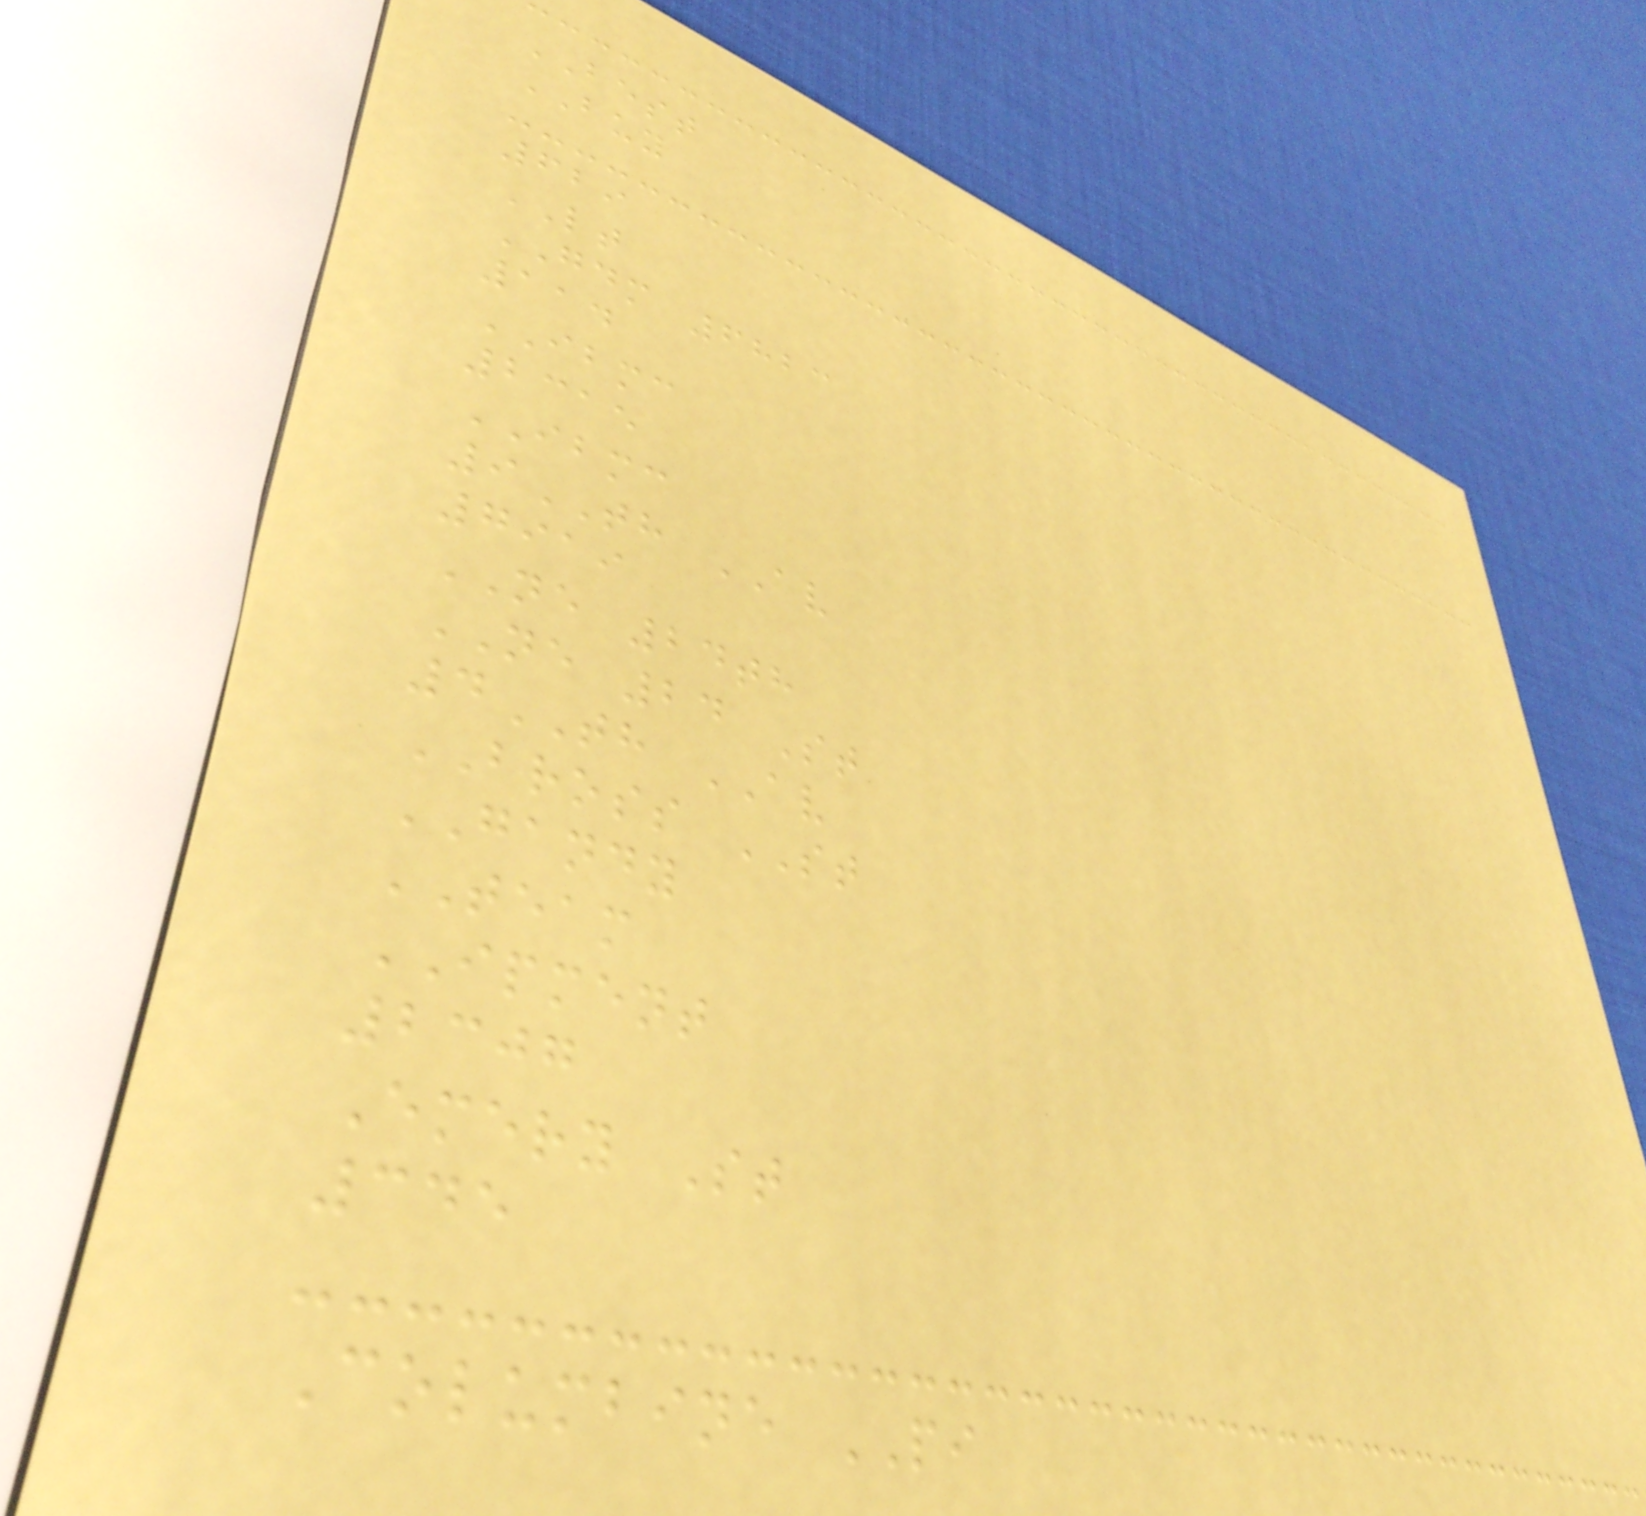BEST
BUY
629
LT
GDM 6823
114
IBMC
2315
IBMC
9TH AV
7919
NE 24th
NE 24 St
4TH AV
BROSS ST
GANDY
TEAM
IPMENT
2307
Emery St
345
Columbine PI
